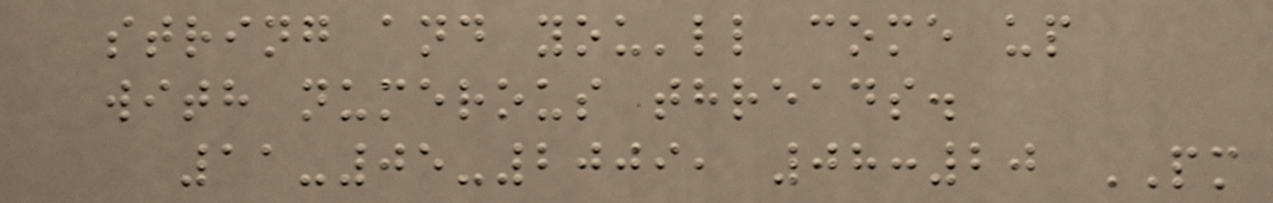string and you'll come up
with numerous threads.
11-05-2009, 08:20 PM
